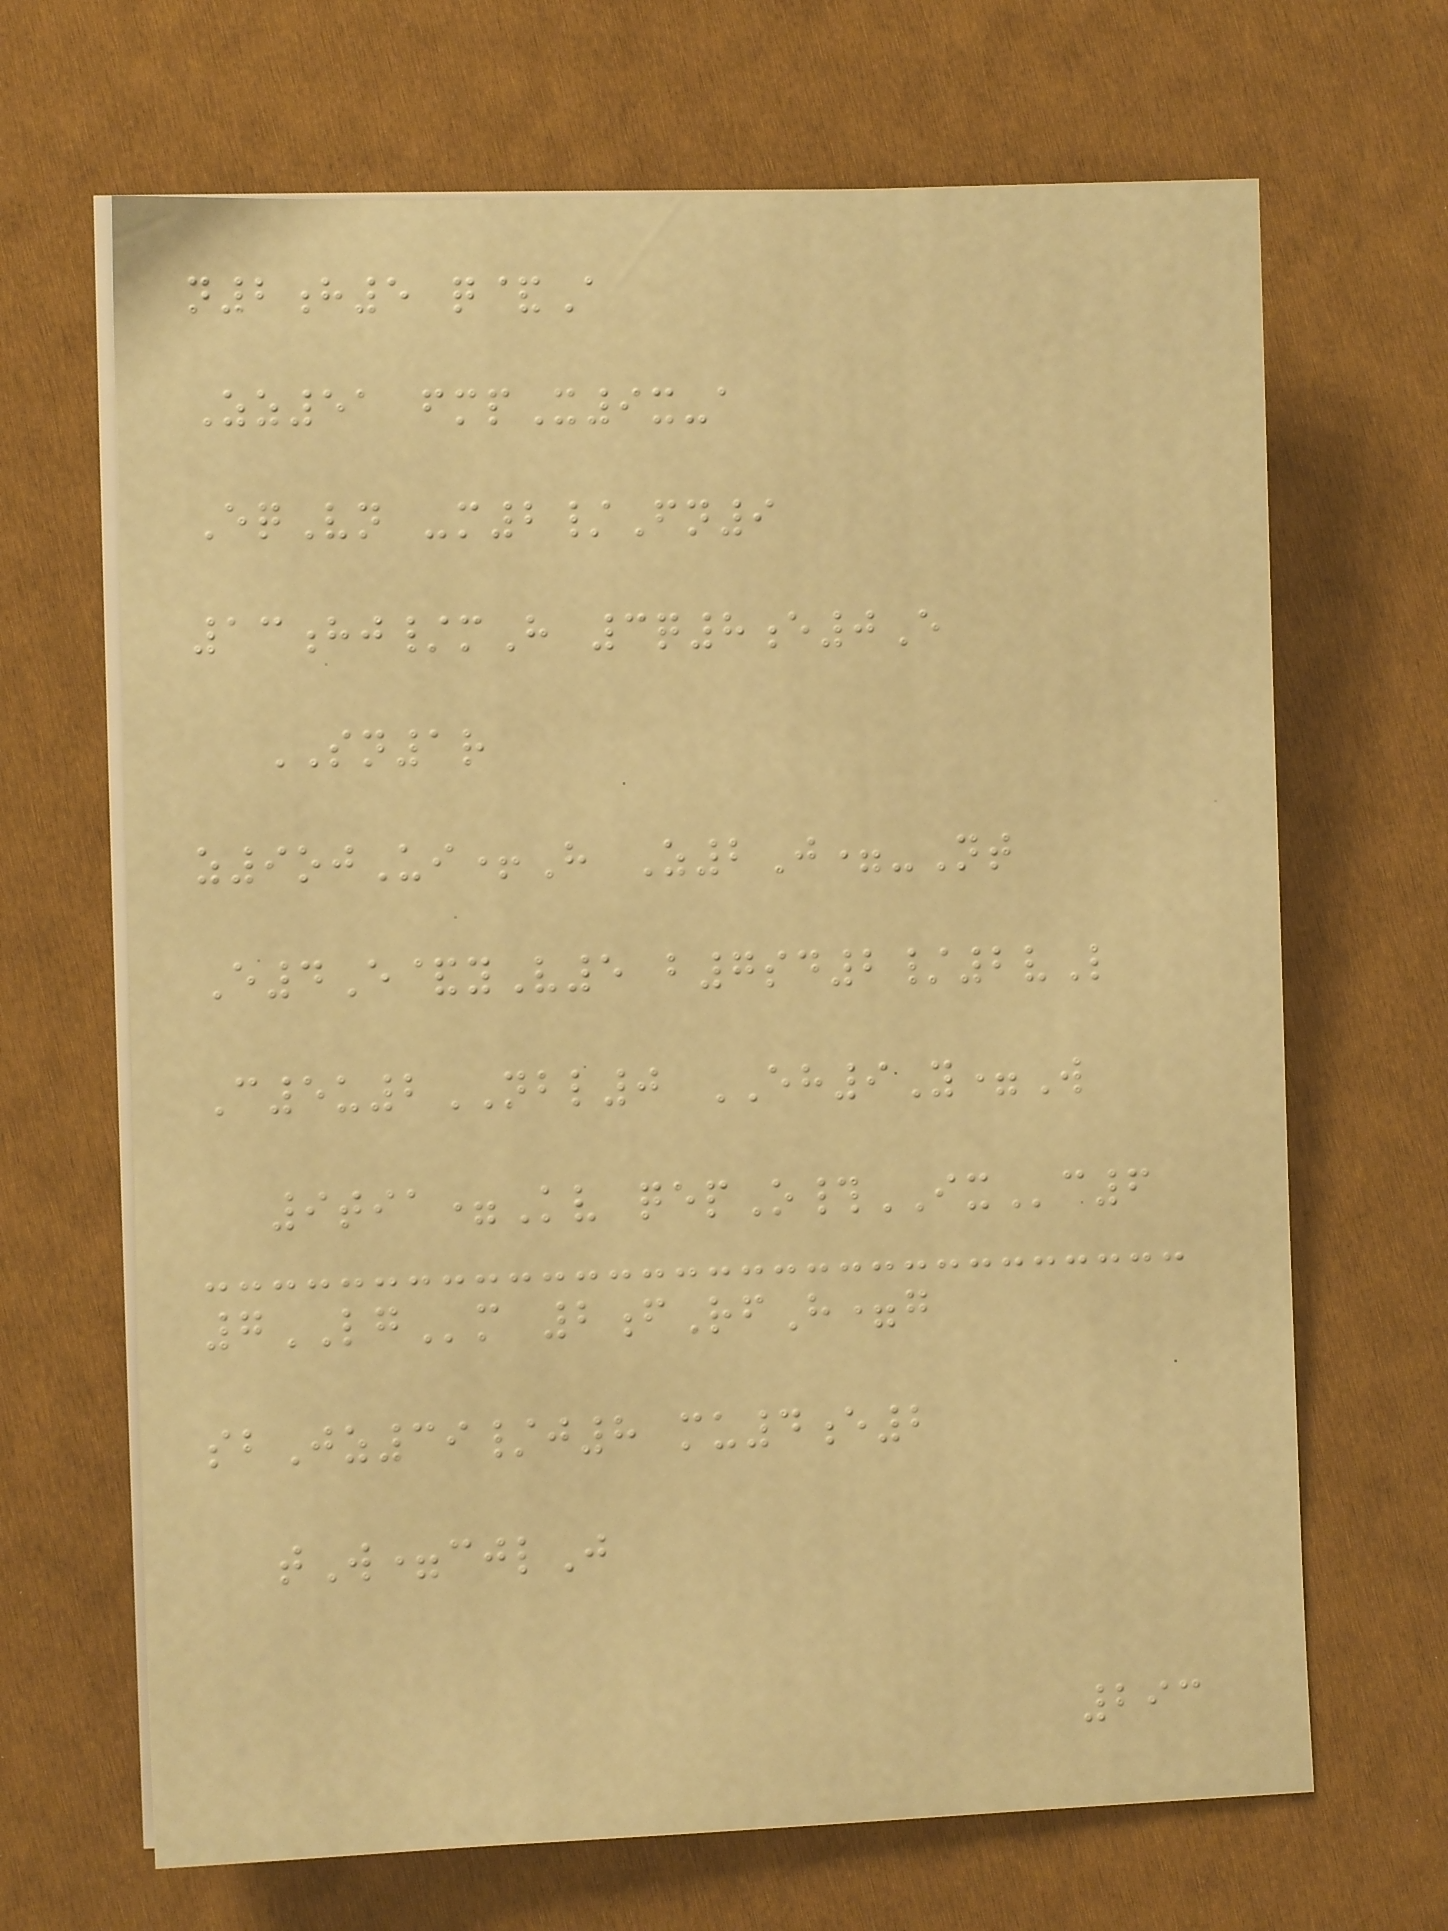n2h5 q&A
Zz51 fmpX9x-a
EqVn -m2/Fn9
13hj/mH 3q8e0E
SN1r
z9ojUi+H Z2J=-Nt
E4E&yV5 b7sd2/2vL
C5u2NBL0 EH9Y=W
9tia=Kv qepO#IXc6
7LGm 2fRfH=g
sbJz39/j8 mu4e2
tW=cjlJ
293
